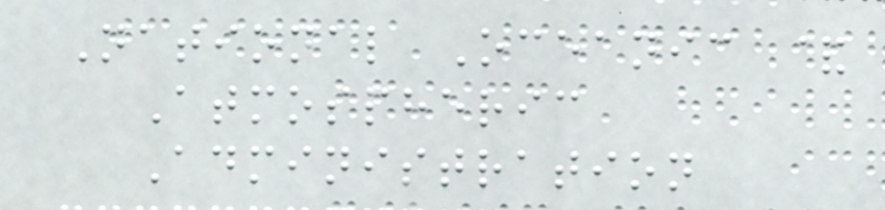National Oceanic &
Atmospheric
Administration
